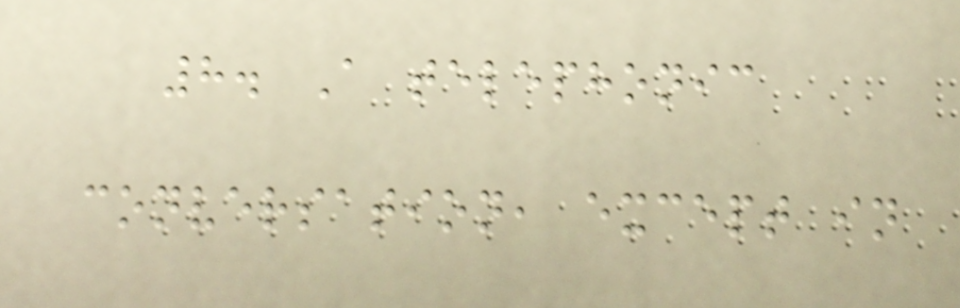8. A telephonic
conversation, except in
